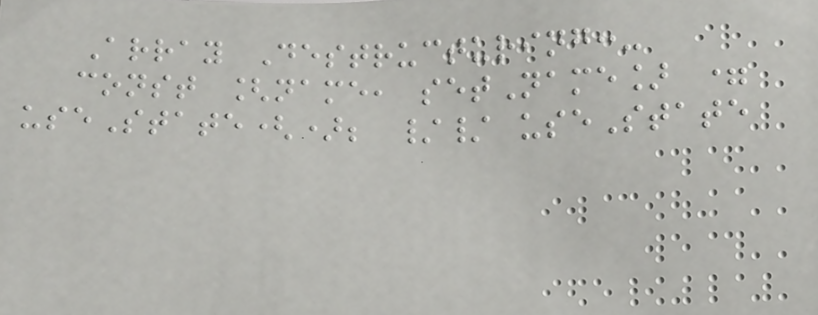Array Destructuring:-
const [name, setName] =
useState(); // useState
